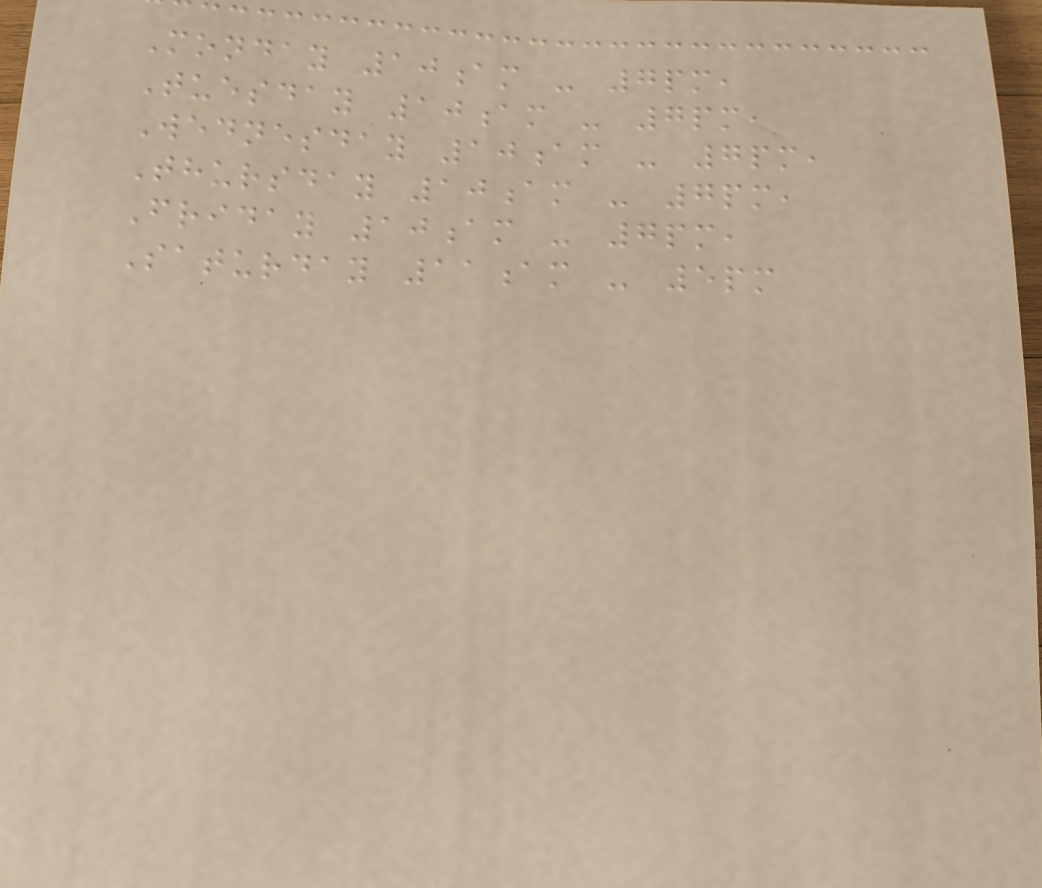Monday 10am - 7pm,
Tuesday 10am - 7pm,
Wednesday 10am - 7pm,
Thursday 10am - 7pm,
Friday 10am - 7pm,
Saturday 11am - 5pm
